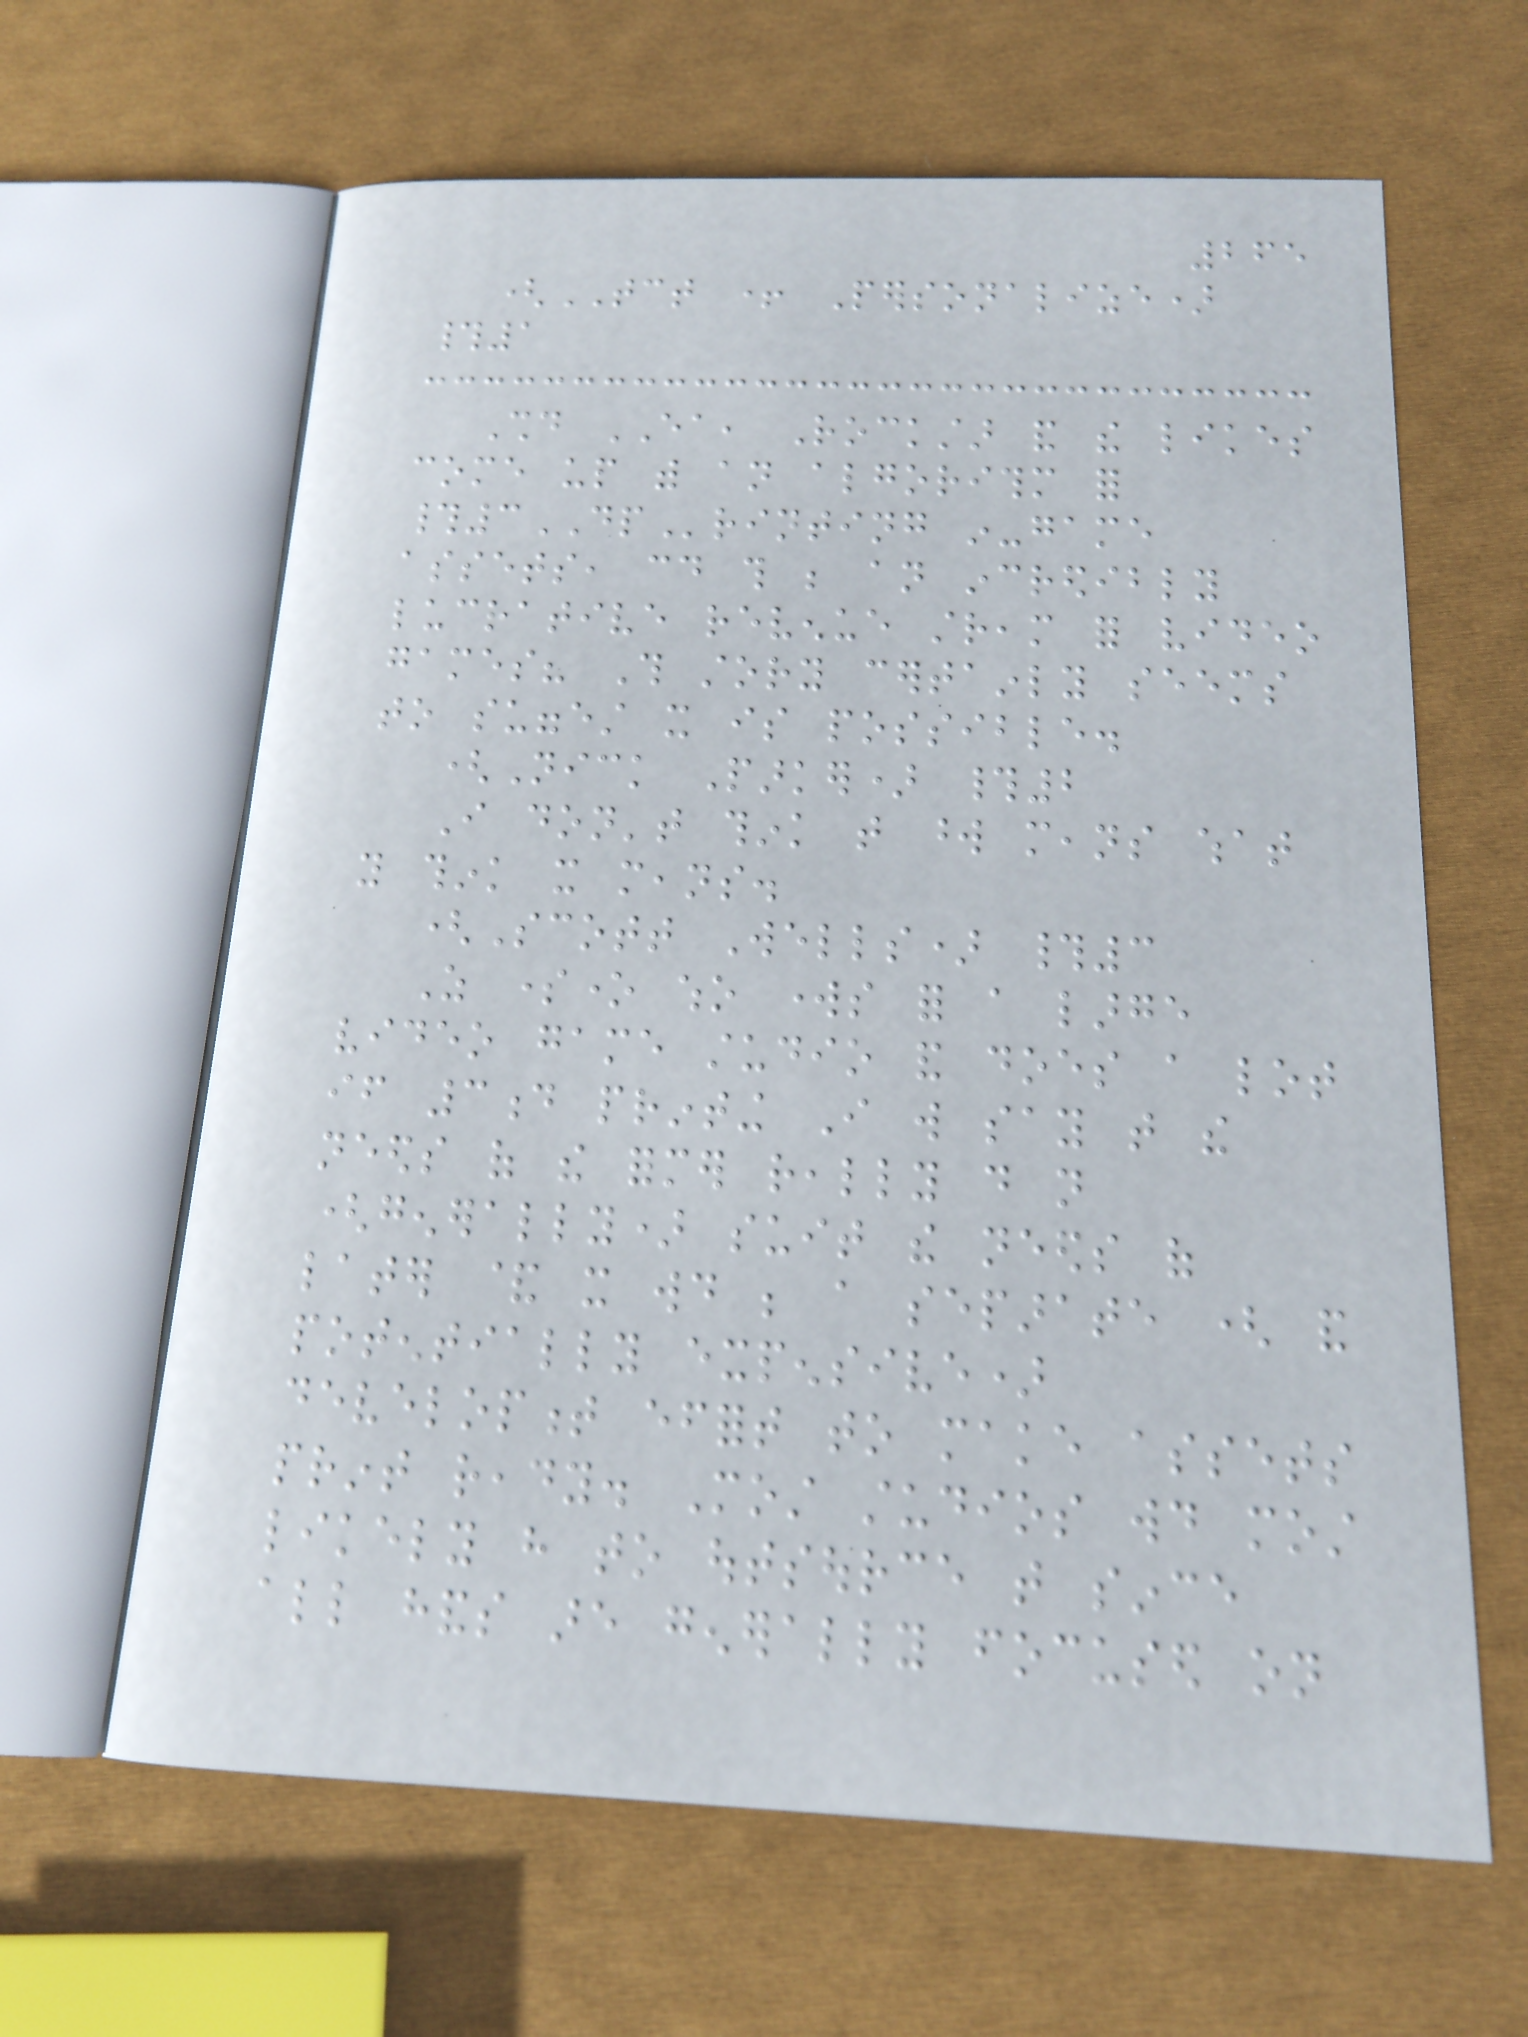265
(TCT + Personalize)
#1
Should EA, Rockstar and the likes
come up with an algorithm for
#3DPrinting in-game
assets, could this be an incredibly
lucrative revenue stream for video
games? This story certainly seems
to suggest it is possible.
(Nick Parker) #2
I don't think that word means what
you think it means.
(Scott Wells) #3
As someone who works for a large
video game studio and does a lot
if 3d printing I will say that the
needs of the former really do not
(generally) suit the needs of
later & it would be a separate ( and
potentially expensive)
development effort to make assets
print ready. Most studios would most
likely have to outsource that since
all hands are generally focused on
